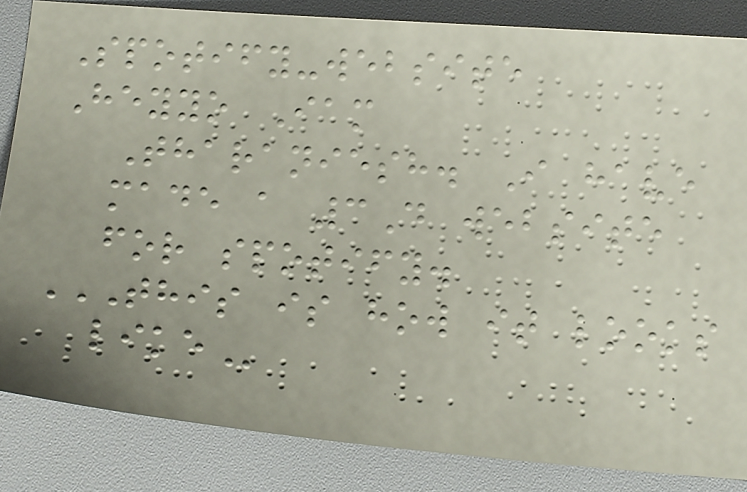Spotify-website
Heyyo Iam
Tharaniesh. I have
made a 3D website
for spotify.
THIS IS HOW IT LOOKS
LIKE
